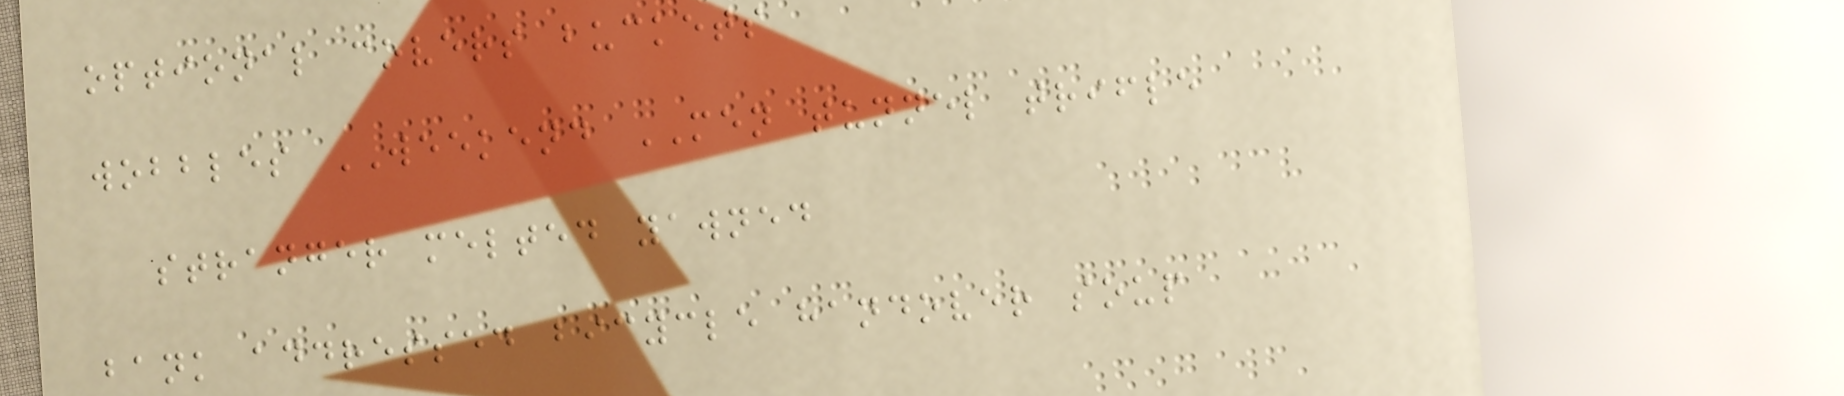optional covers buckets
wobbles WEEKEND MEN tunnel trifle
stranger melted yawned
bank addressed bicycle handover soup
